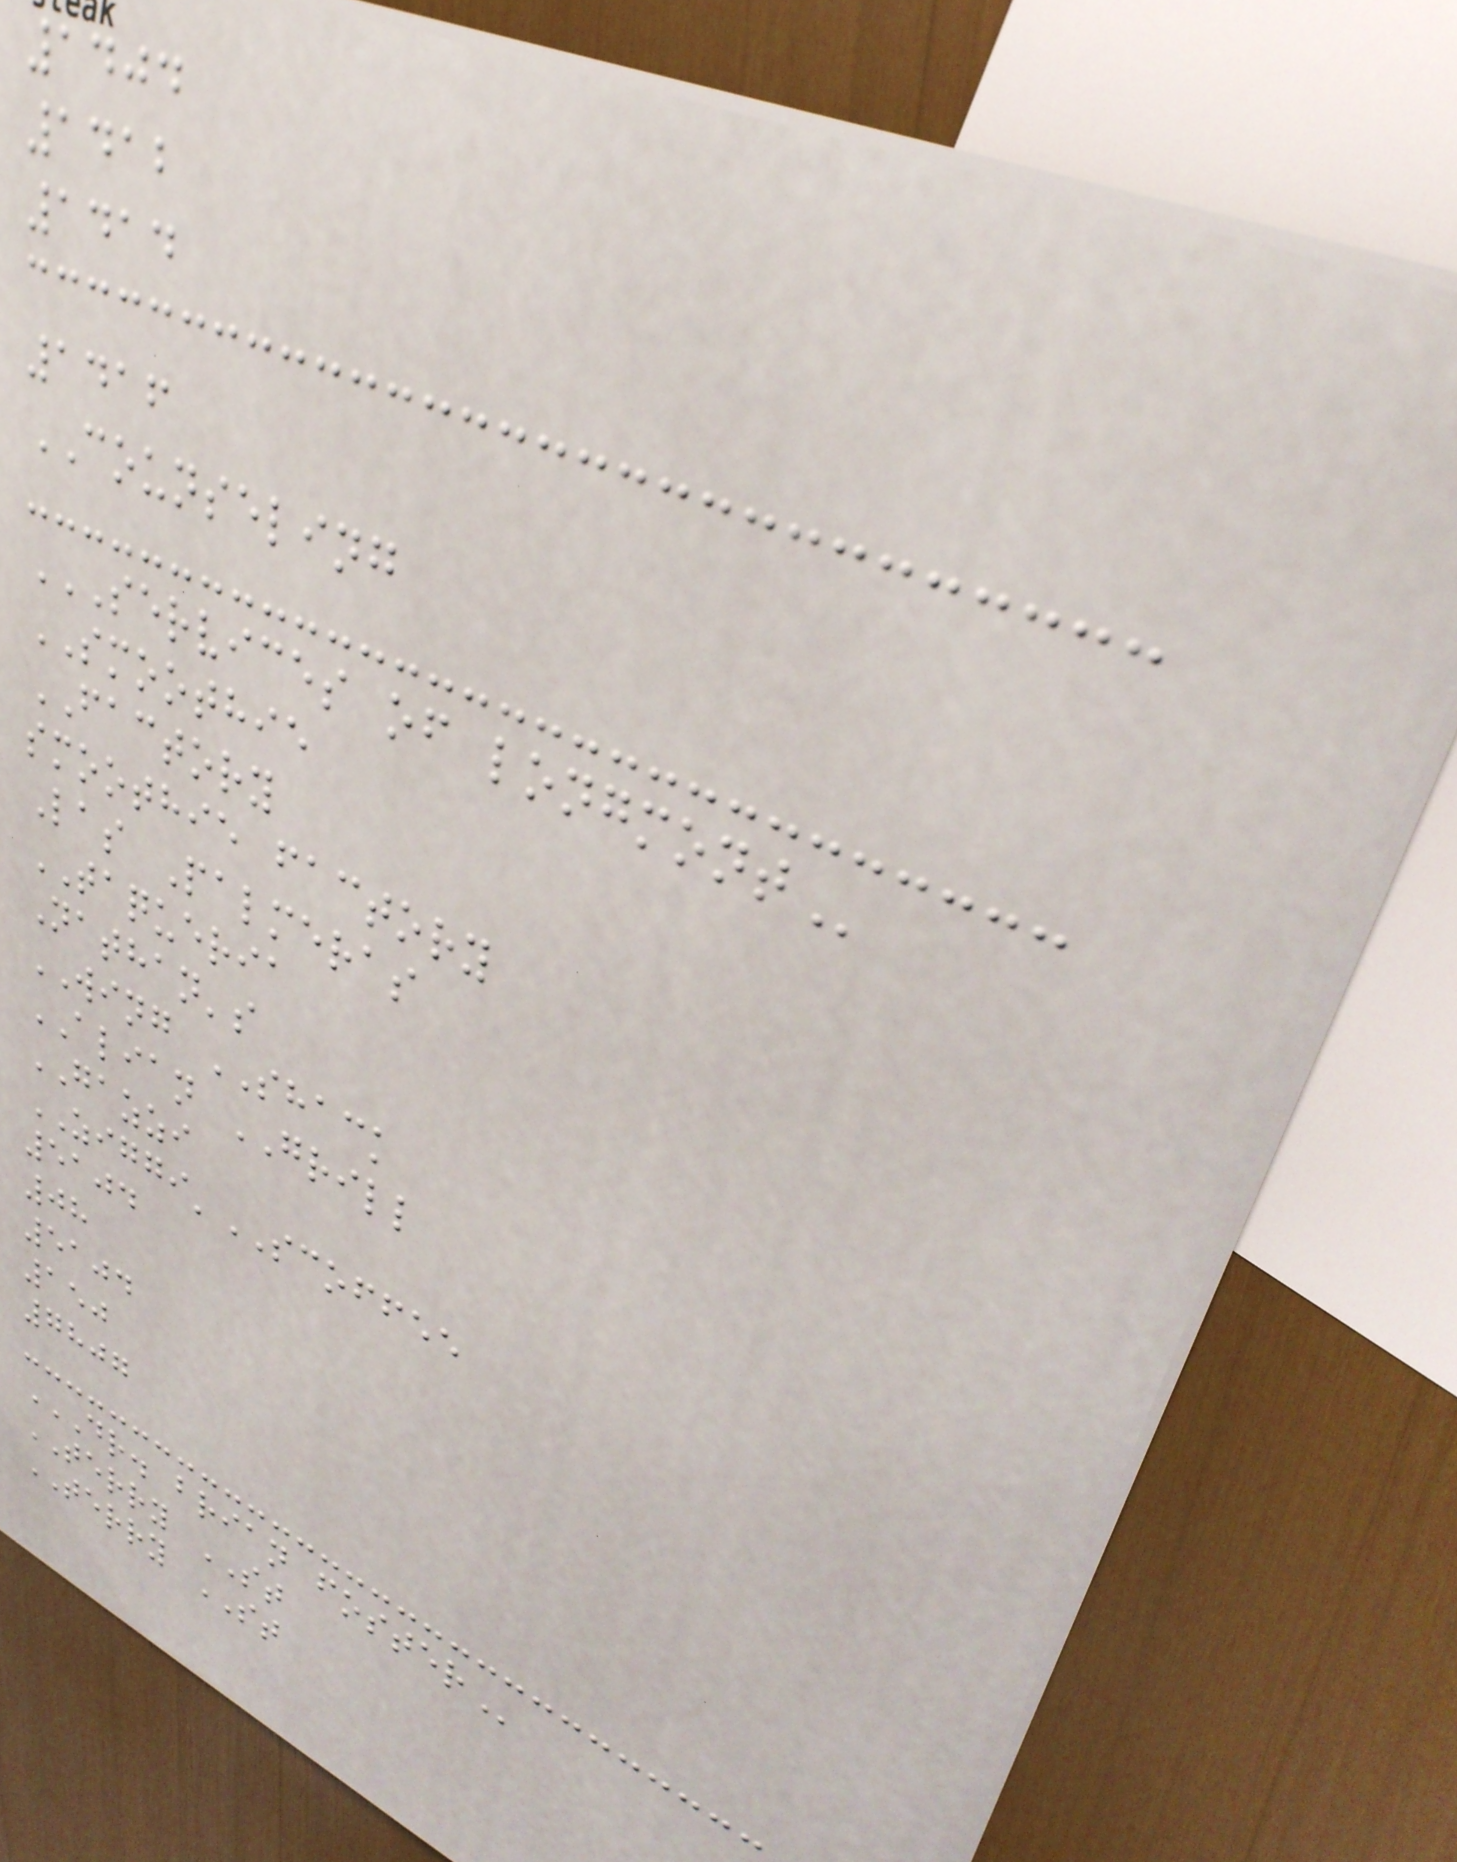1404
1412
1414
1416
COUNSELING
SERVICES OF LONGMONT
SMOOTHIE
FACTORY
smoothie factory
Las Palmeras
TAQUERIA
Nathan's
WING SHACK
ALIAN GRILL
GAZZI
ZIGGI'SCOFFEE
5104
08
5104
150
7807
DR. BRIAN FOSTER
TERRY ST
TERRY ST
